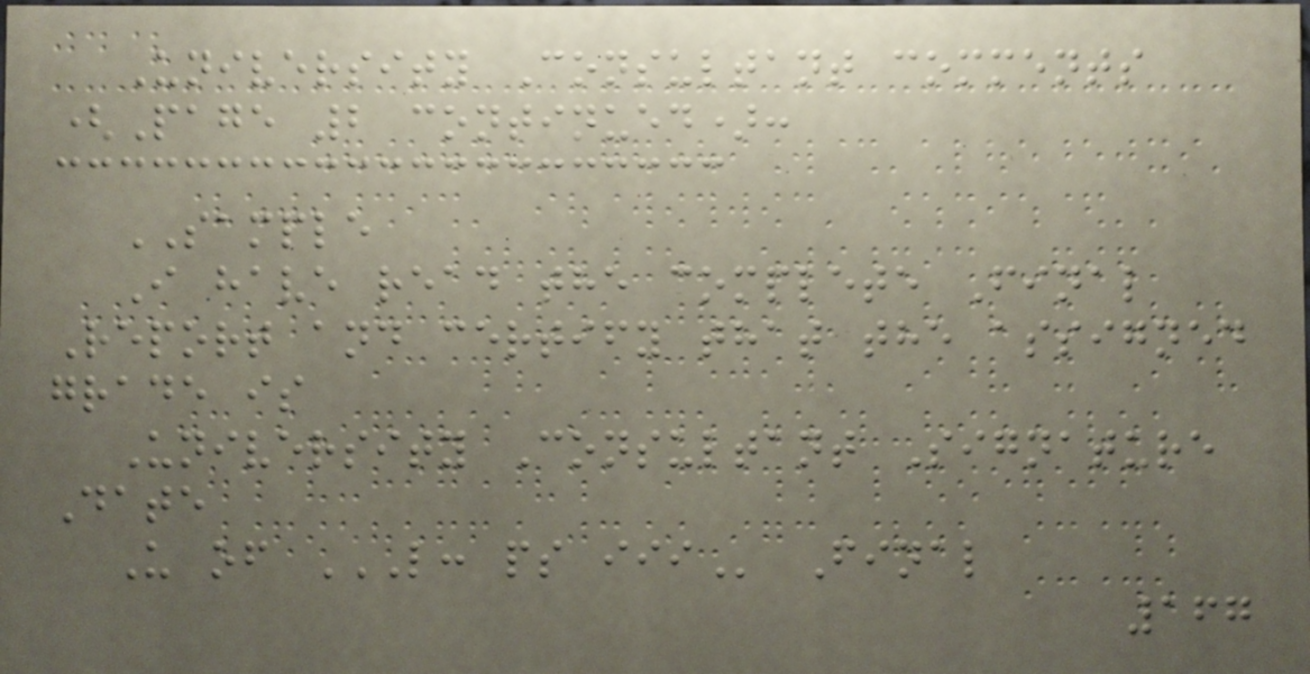University Consultant comments
(Page 2 continued):
SAMPLE
I have read the complete Final
Report and certify that the assigned
grade is
University Consultant Signature
Date
U of L: PS III Final
167
